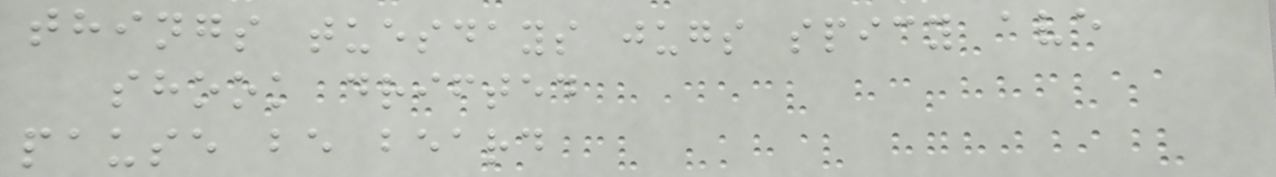things tuesdays jugs spicy ave
shook drifted
pause be beard
